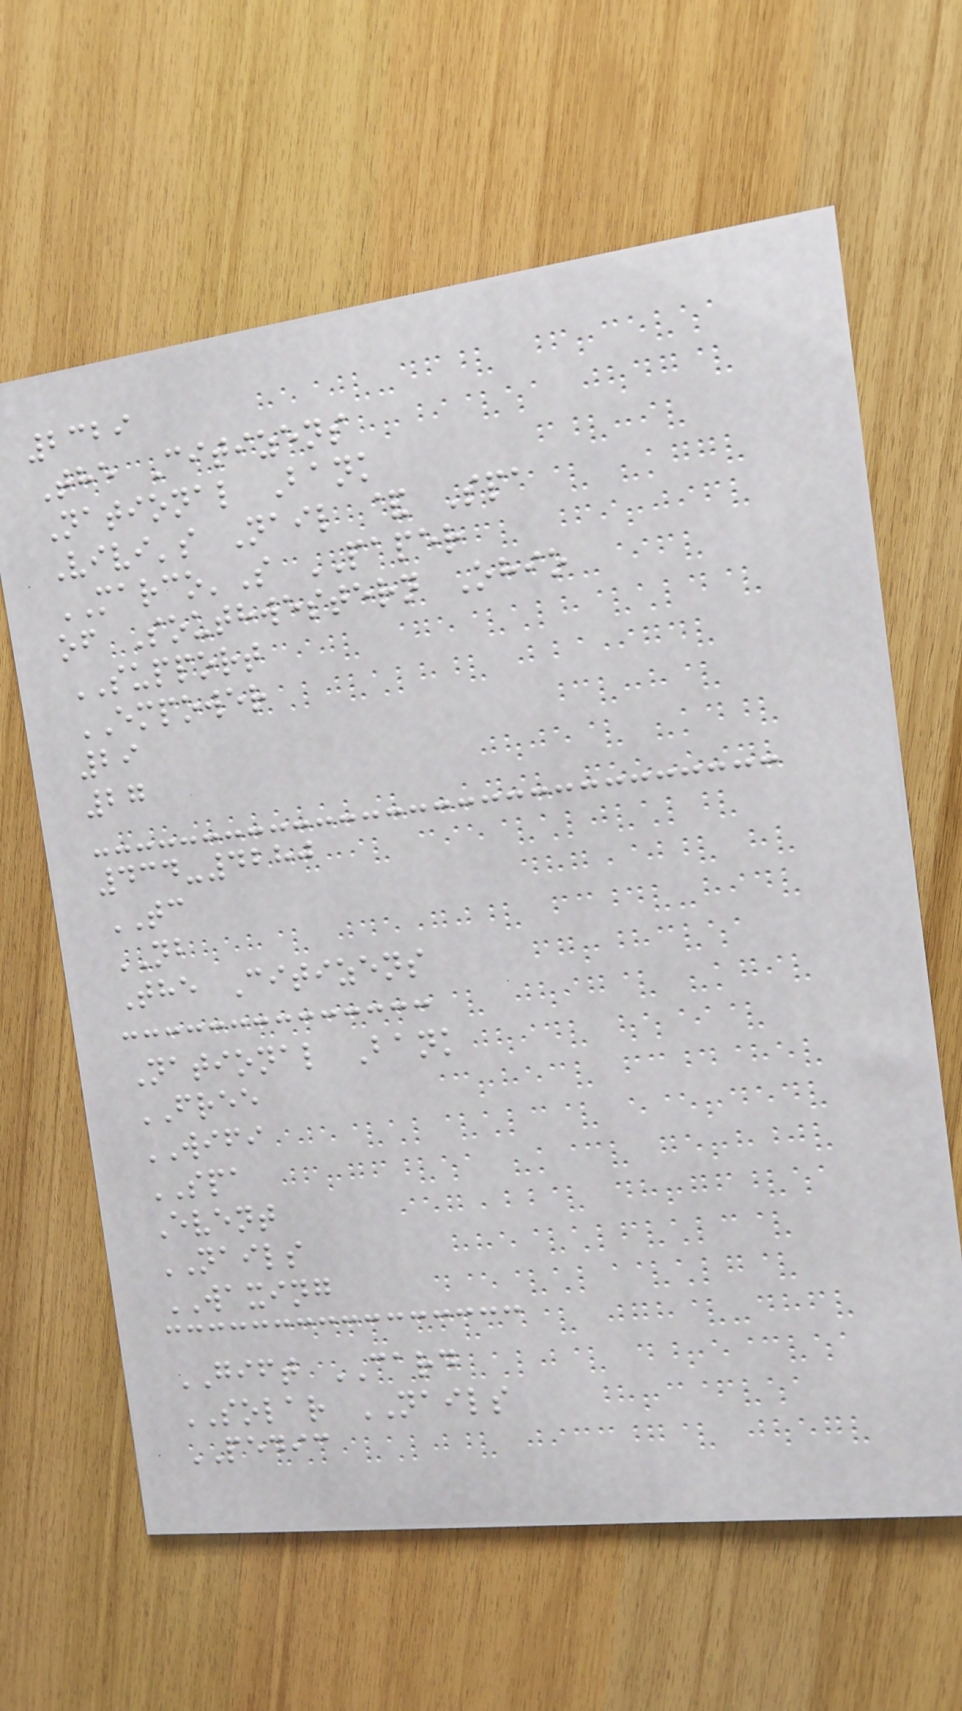2329
The Citizens
National Bank
Vivi's Nail & Spa
MARCO'S PAPER
of Southwestern Ohio
SUPPORT
EMPOWER
29
27
434-4280
TC
NB
The Citizens
National Bank
FREE
WIFI
SPA
Event
NAILS
WAXING
GIFT CARD
SOLAR NAILS
PEDIC
